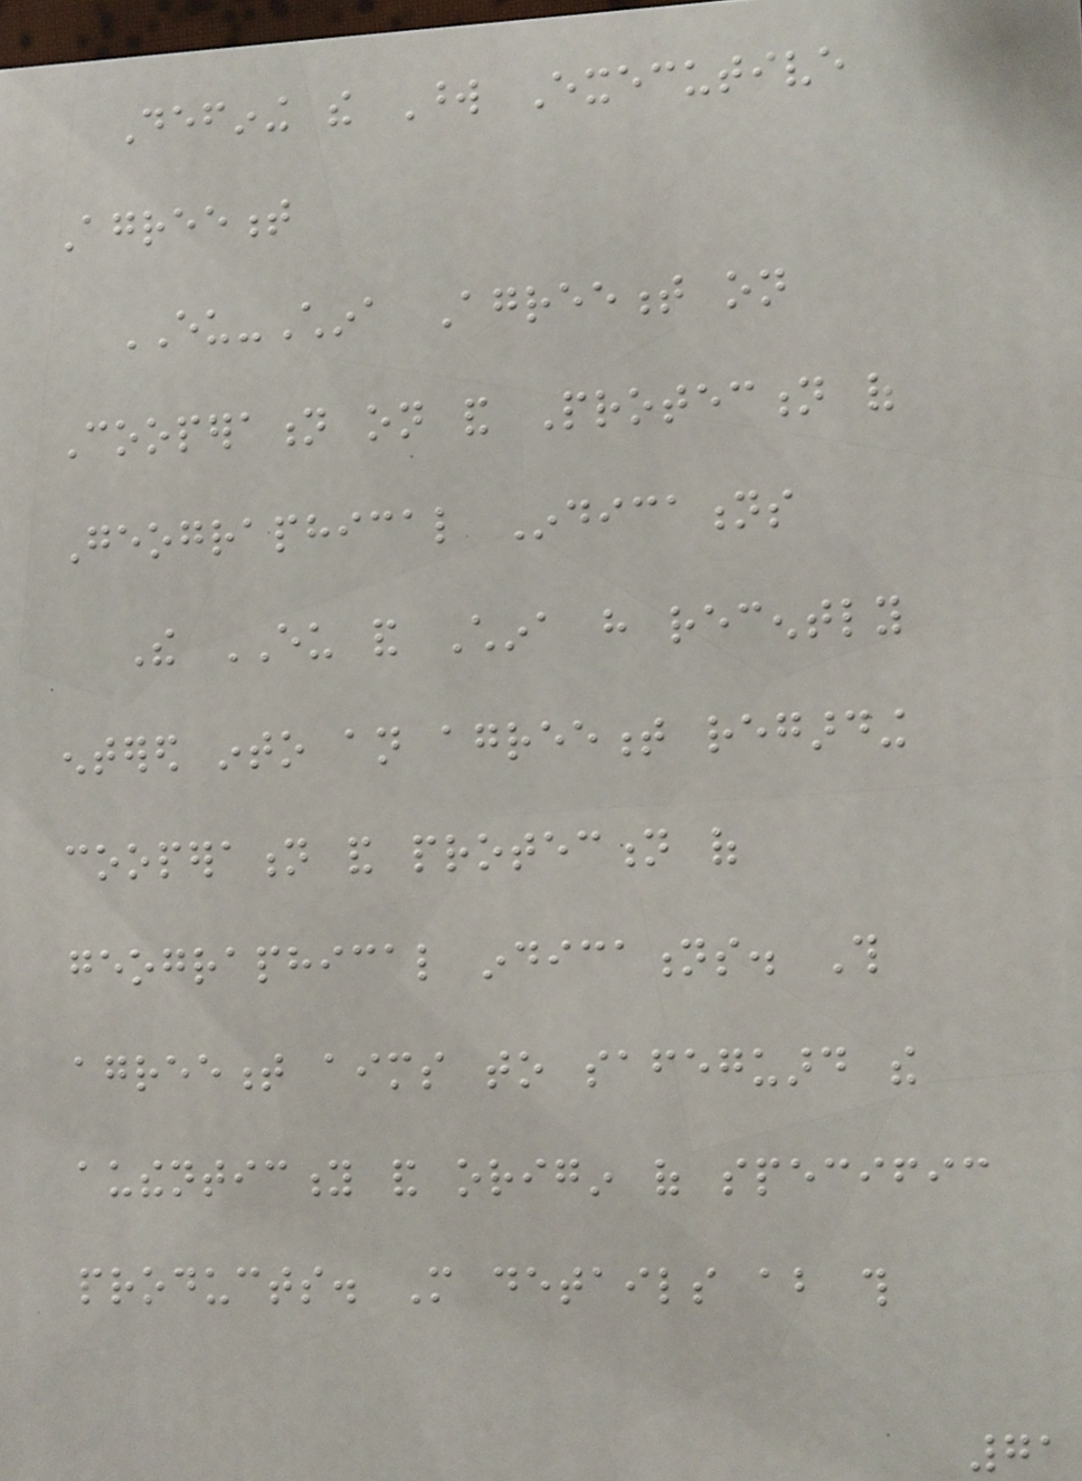Defining the Word Executive
Agreement
EU-China Agreement on
Cooperation on and Protection of
Geographical Indications
The EU and China have recently
entered into an agreement regarding
cooperation and protection of
geographical indications. This
agreement aims to safeguard the
authenticity and origin of specific
products. More details about this
71
